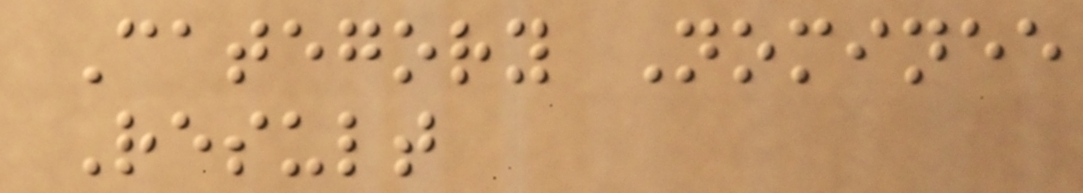Category Nominee
Result
